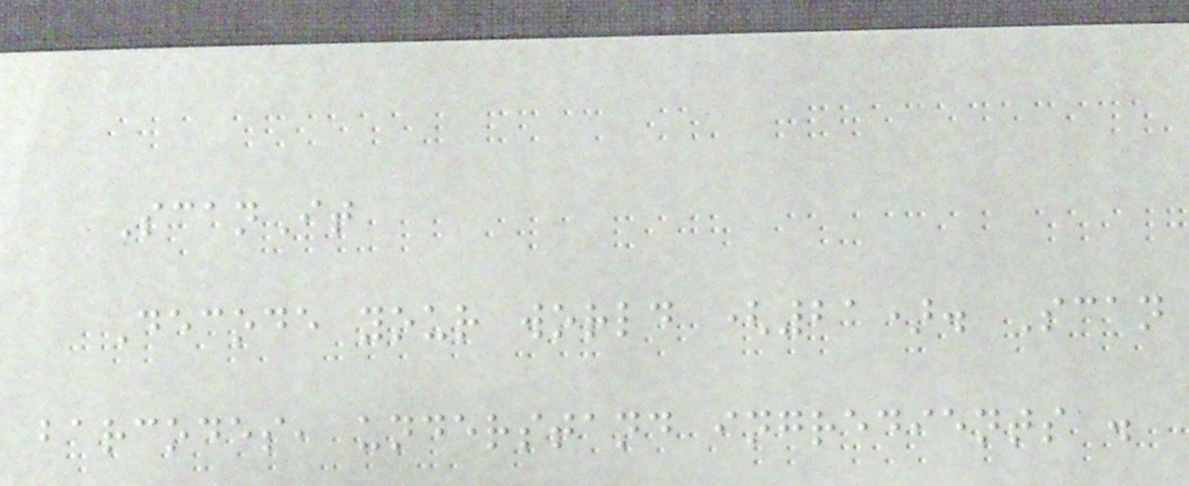ScanIt
Decode your world (21). Scan
barcodes, understand ingredients .
